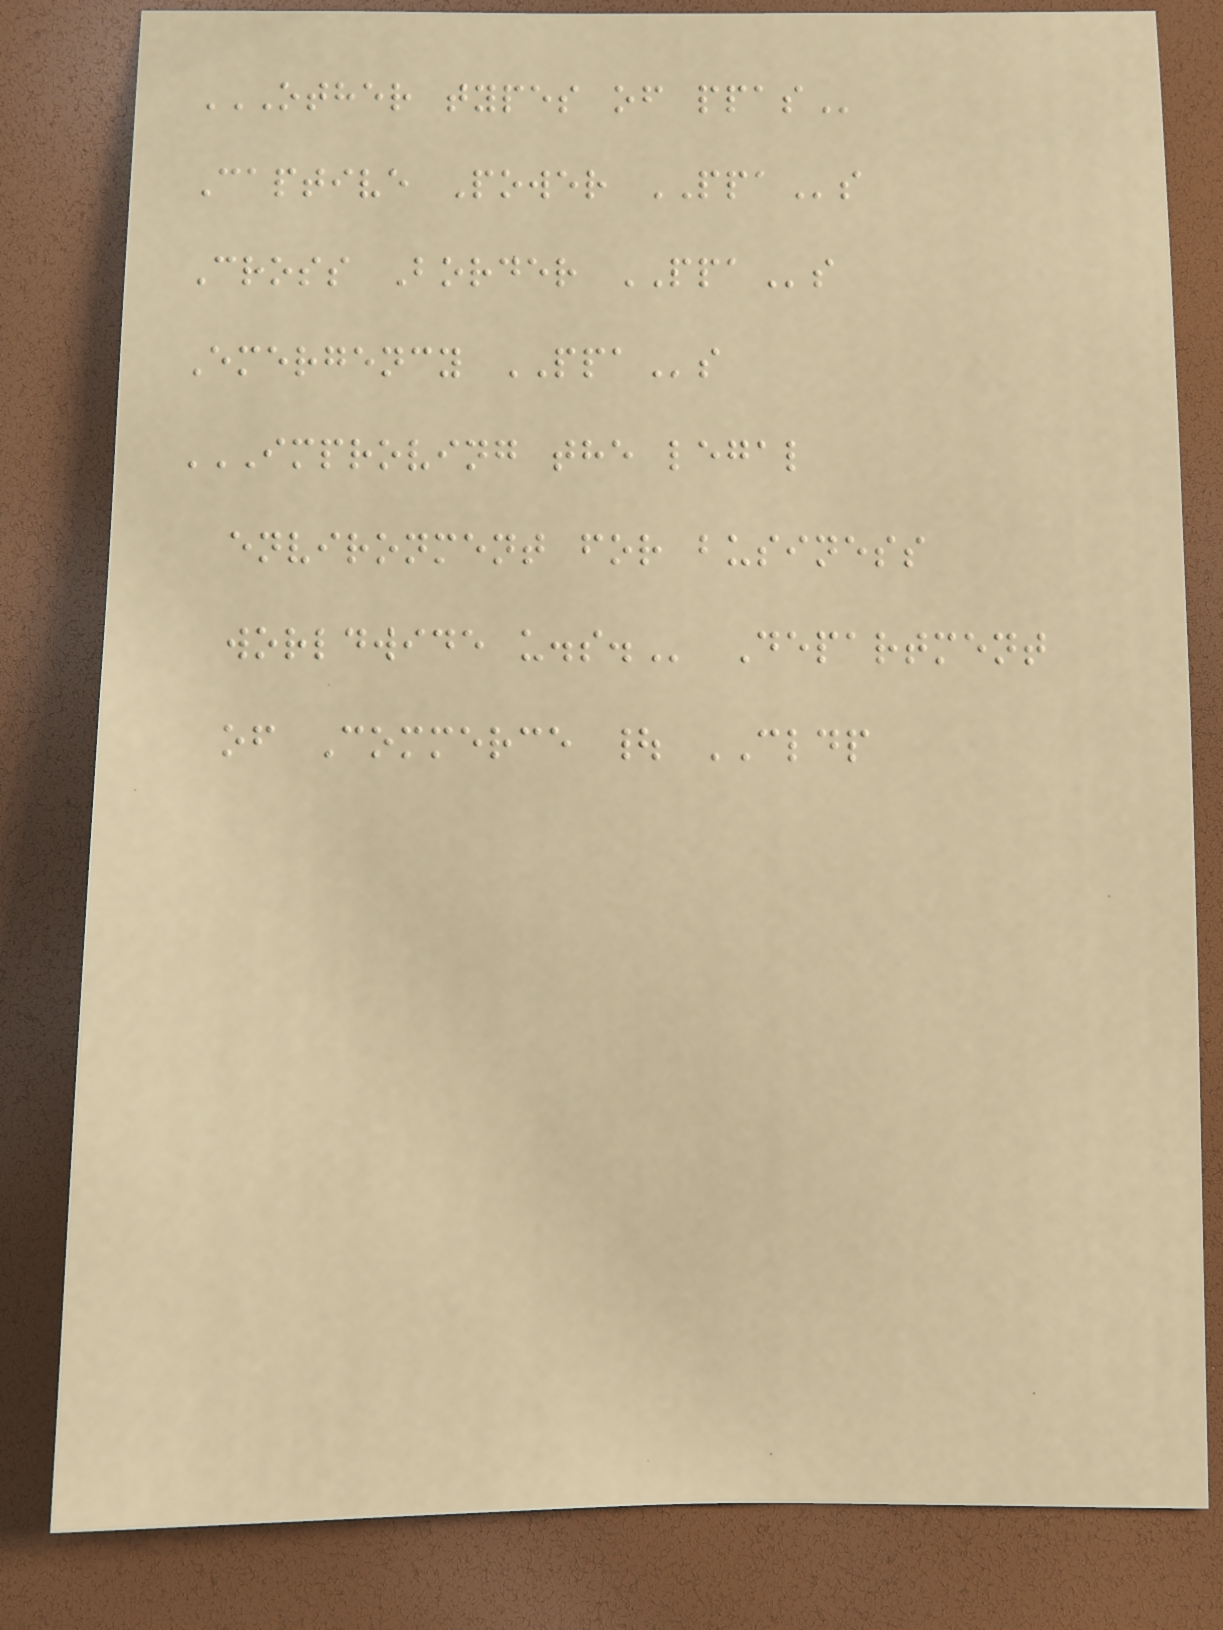OTHER TYPES OF PPAS
Captive Power PPAs
Cross Border PPAs
Emergency PPAs
IMPROVING THE LEGAL
ENVIRONMENT FOR BUSINESS
WORLDWIDE U.S. Department
of Commerce | CLDP
